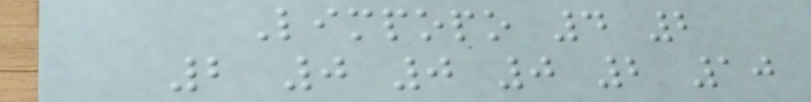Limpopo 4 2
2 0 0 0 2 10
